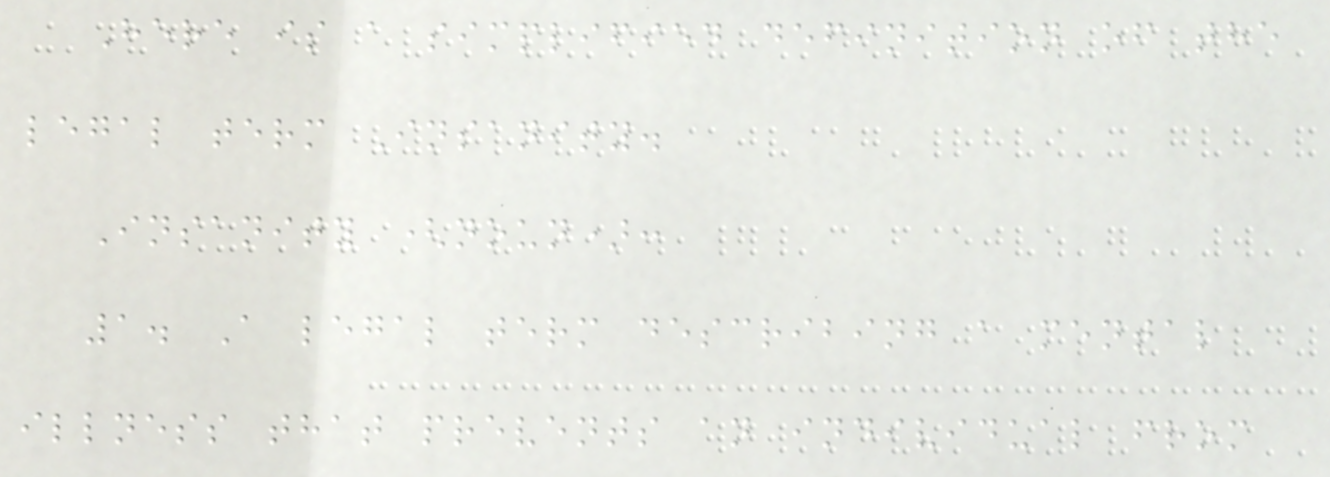Here is a simplified definition of the
legal term Insanity.
Insanity (noun):
1. A legal term describing a mental
illness that prevents an individual from
